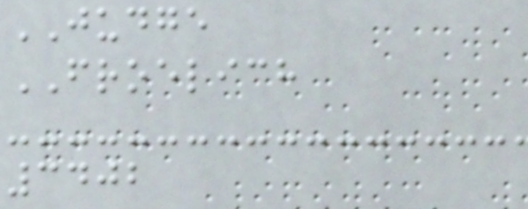JUDGE
FROELICH
3402
